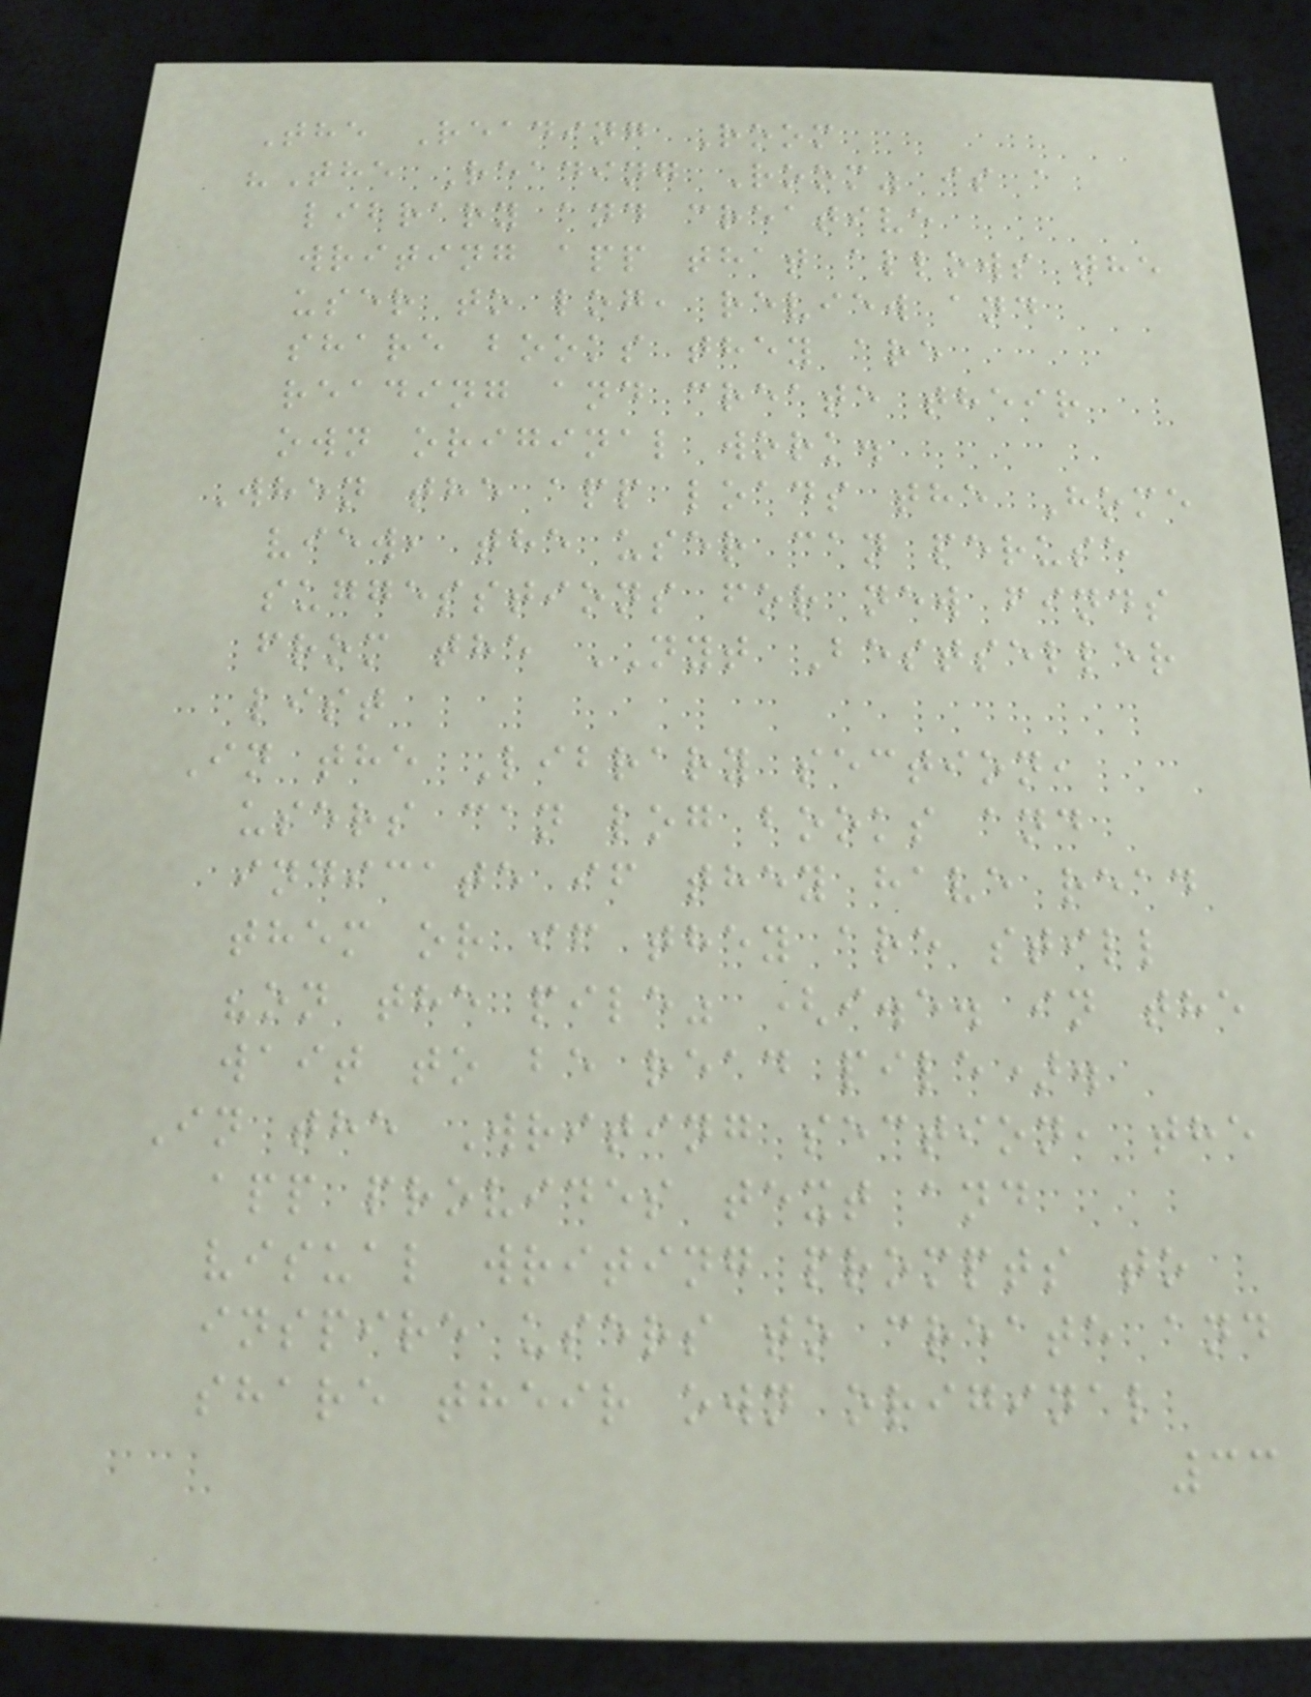The Reading Room
"The Reading Room" is a
library and creative
writing app that allows the
user to log, review and
share books they are
reading and create their
own original work.
When the app loads the Home
view, the user can peruse
suggesstions for new finds
from the NYT Bestseller
list
In the Library section,
users can log books and
indicate if they have read
them or if they are still
"on the pile" (i.e. in the
wait to be read pile).
In the Writing section, the
app provides text and
visual writing prompts to
inspire users to create and
share their own original
33
